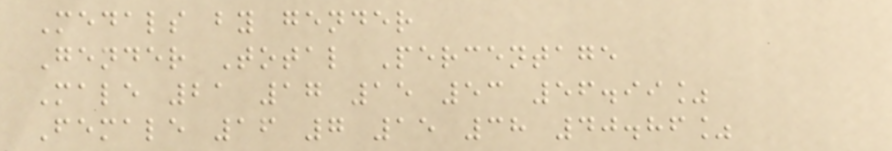Medals by gender
Gender Total Percentage
Male 21 17 15 53 56.99%
Female 16 7 15 38 40.86%
